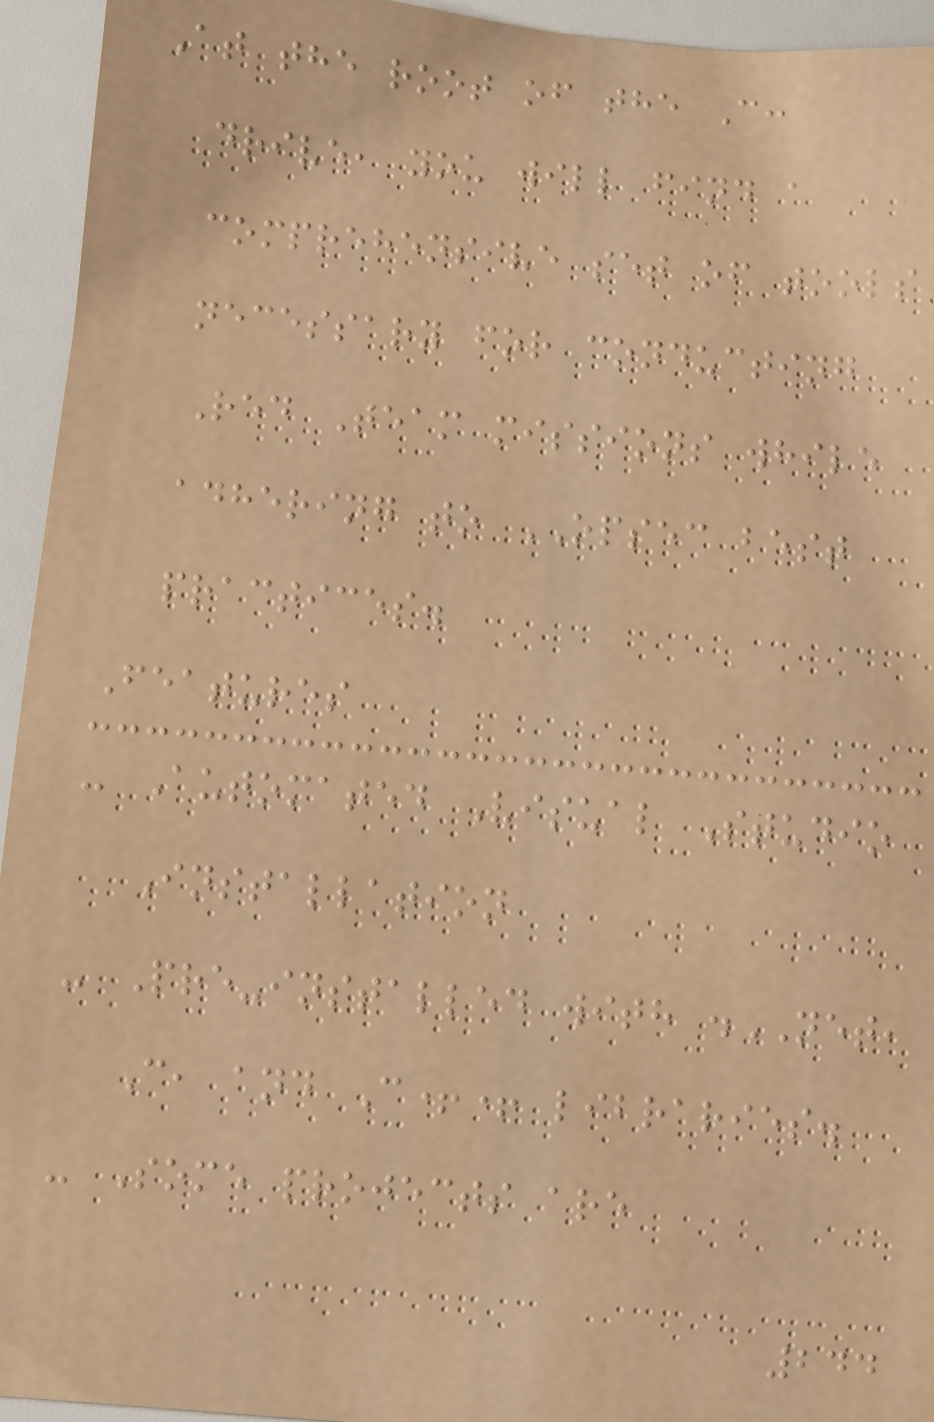At the root of the C:
drive, you will find a
comprehensive set of tools
necessary for conducting
Red Team missions while
adhering to OPSEC best
practices.
Features
- Automated Visual Studio
Installation
- Pre-installed with .NET,
C, and C++ libraries.
- Some projects are
244
